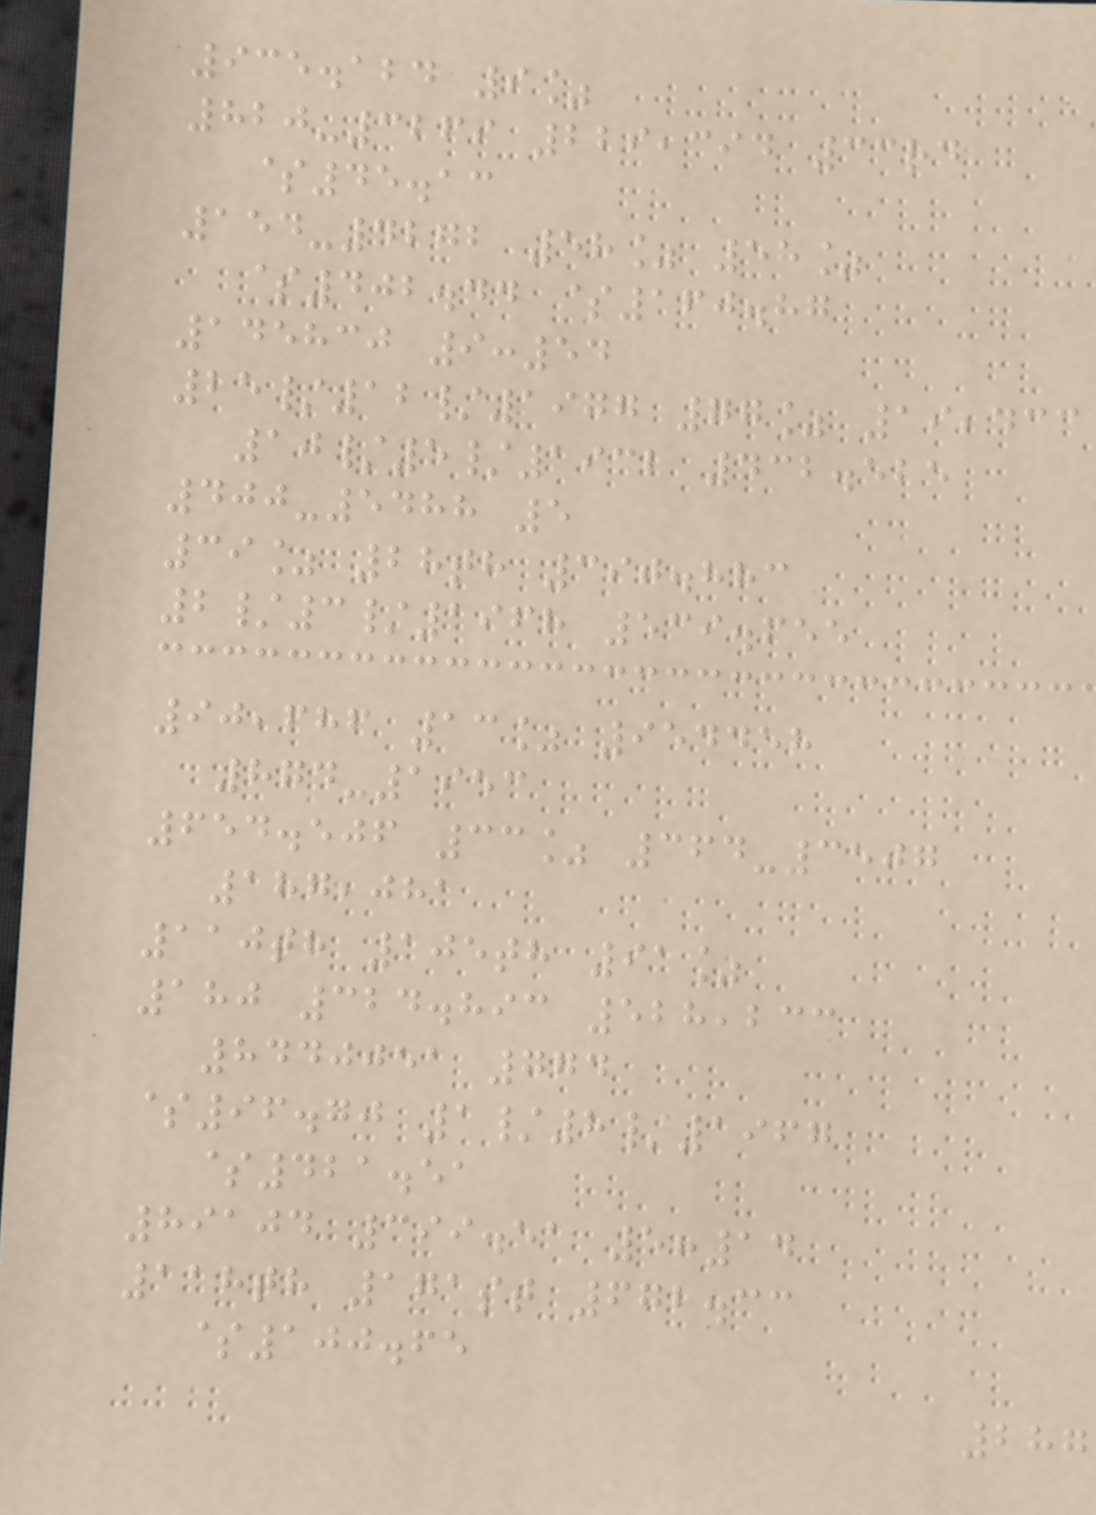935.124 9%
820-3269 229,394 33rd
$45.13
154-4272 58% 58%
$402.44 $160.87
145830 9:54
25/12/1977 77% 19,433
10/5/1932 432.525
400-5488 5
39% 28th 390.883
2/3/1968 539.655
90,686 13% 954458
874-1953
654.506 33% 364-3507
187,081
110th 105th 91%
180 324.893 528,233
8440051 774
$96.70 1/8/1967
$421.51
89104 399.51 5:14
118th 171st 672.33
$100.65
287
